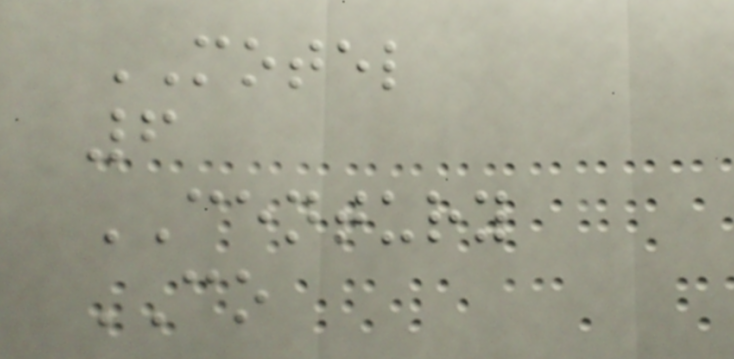MOTEL
6
CENTURY
CO
